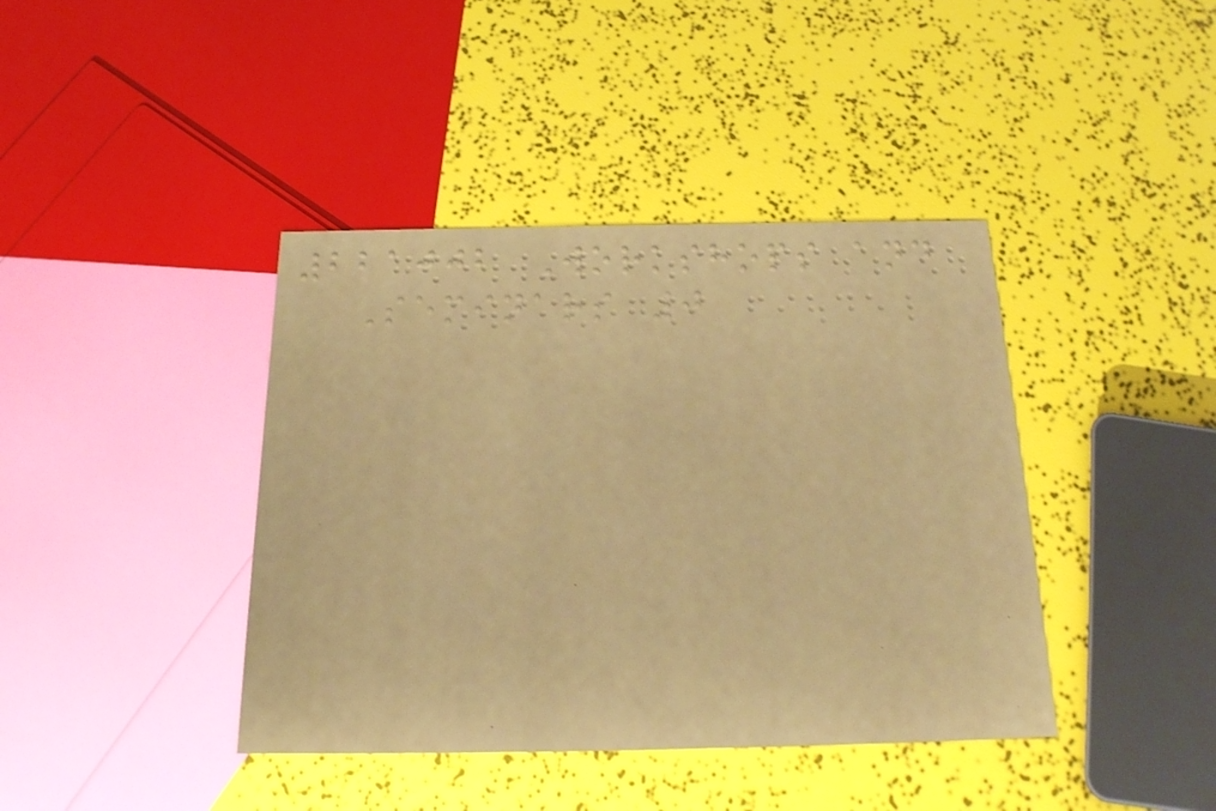221002 Workshops and
Seminars 0
